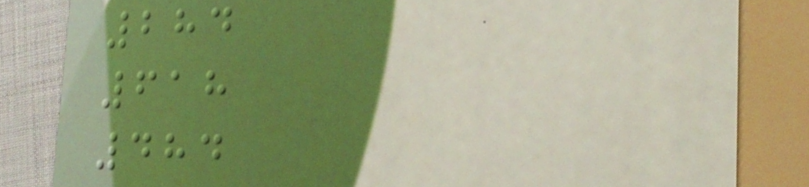284
618
484
